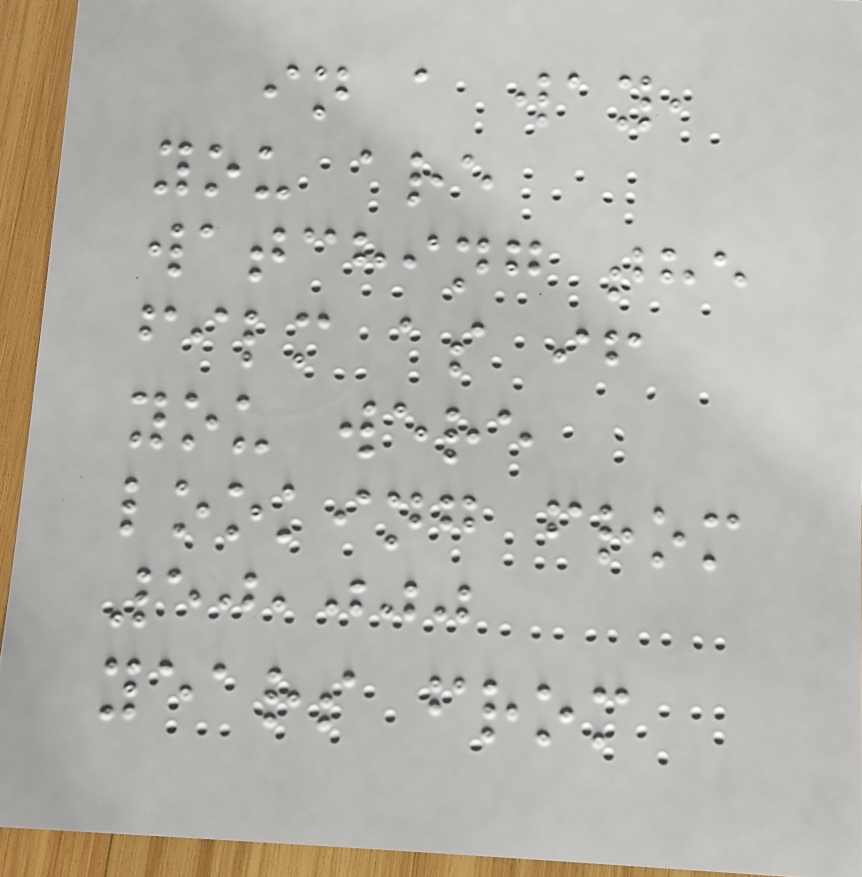in a way,
you are
watching the
film as if
you were
looking from
50,000
years from
